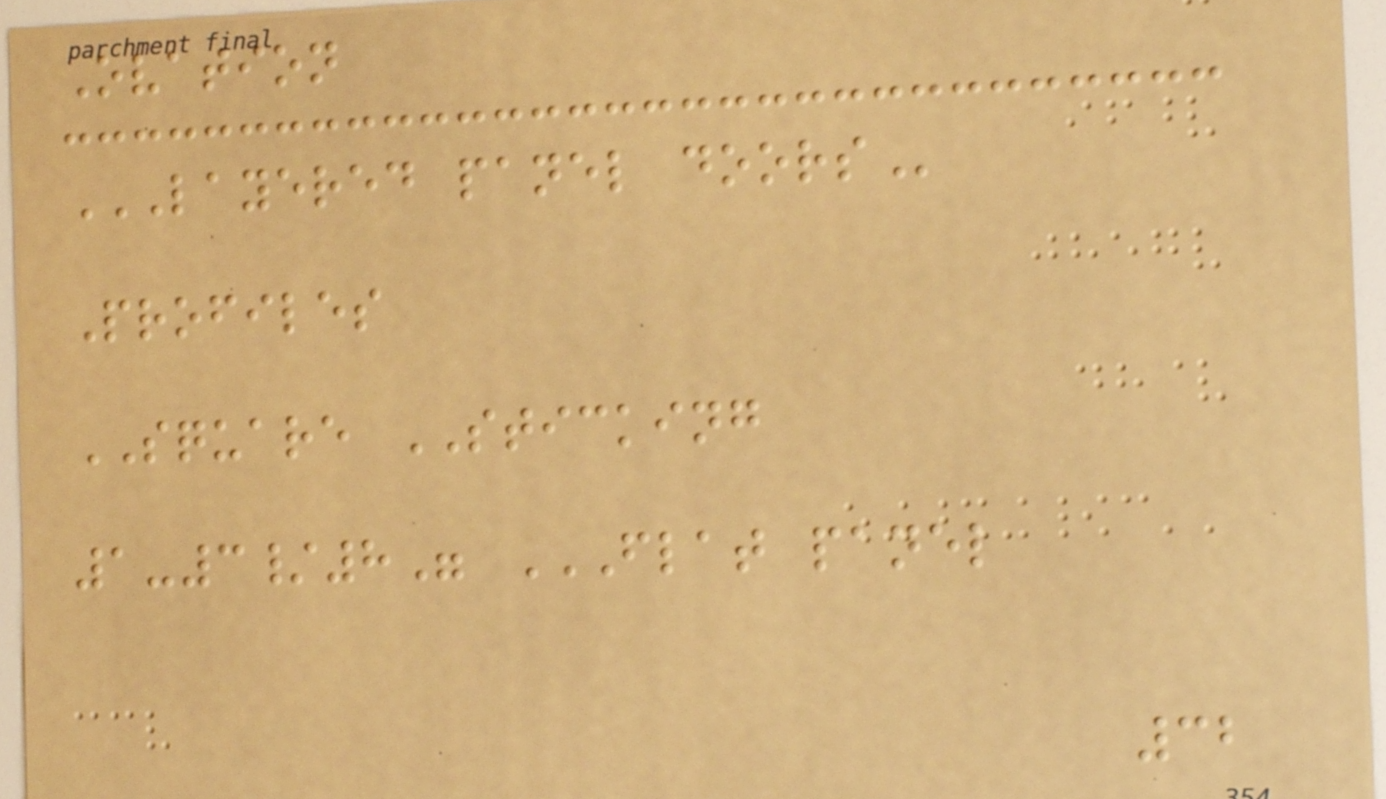Ovation
LAYERED PANEL DOORS
Profiles
SQUARE STICKING
1-3/8" FLAT PANEL
32
